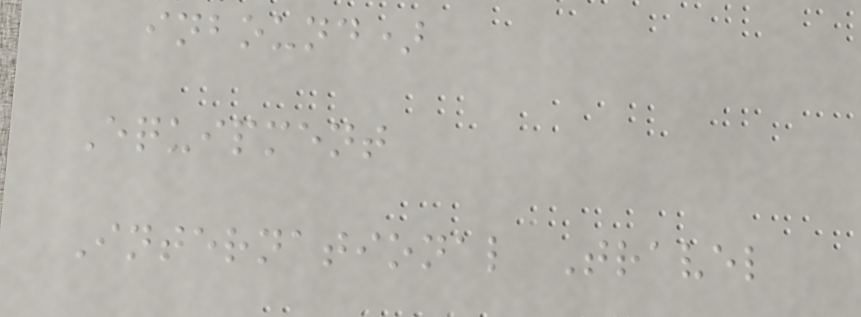inbound)
Equipment
International Travel
